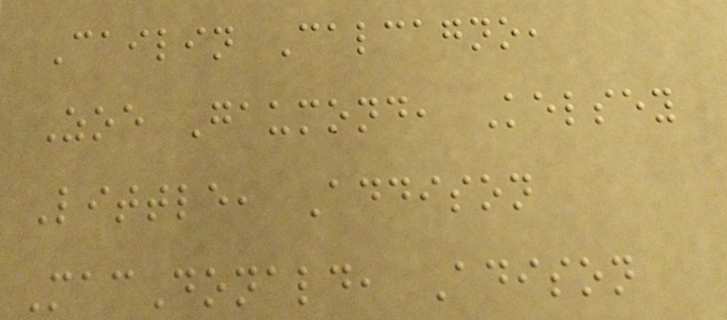Cailin Calcagno,
Zoe Gaumond, Kelsey
Little, Addison
MacDonald, Adison
